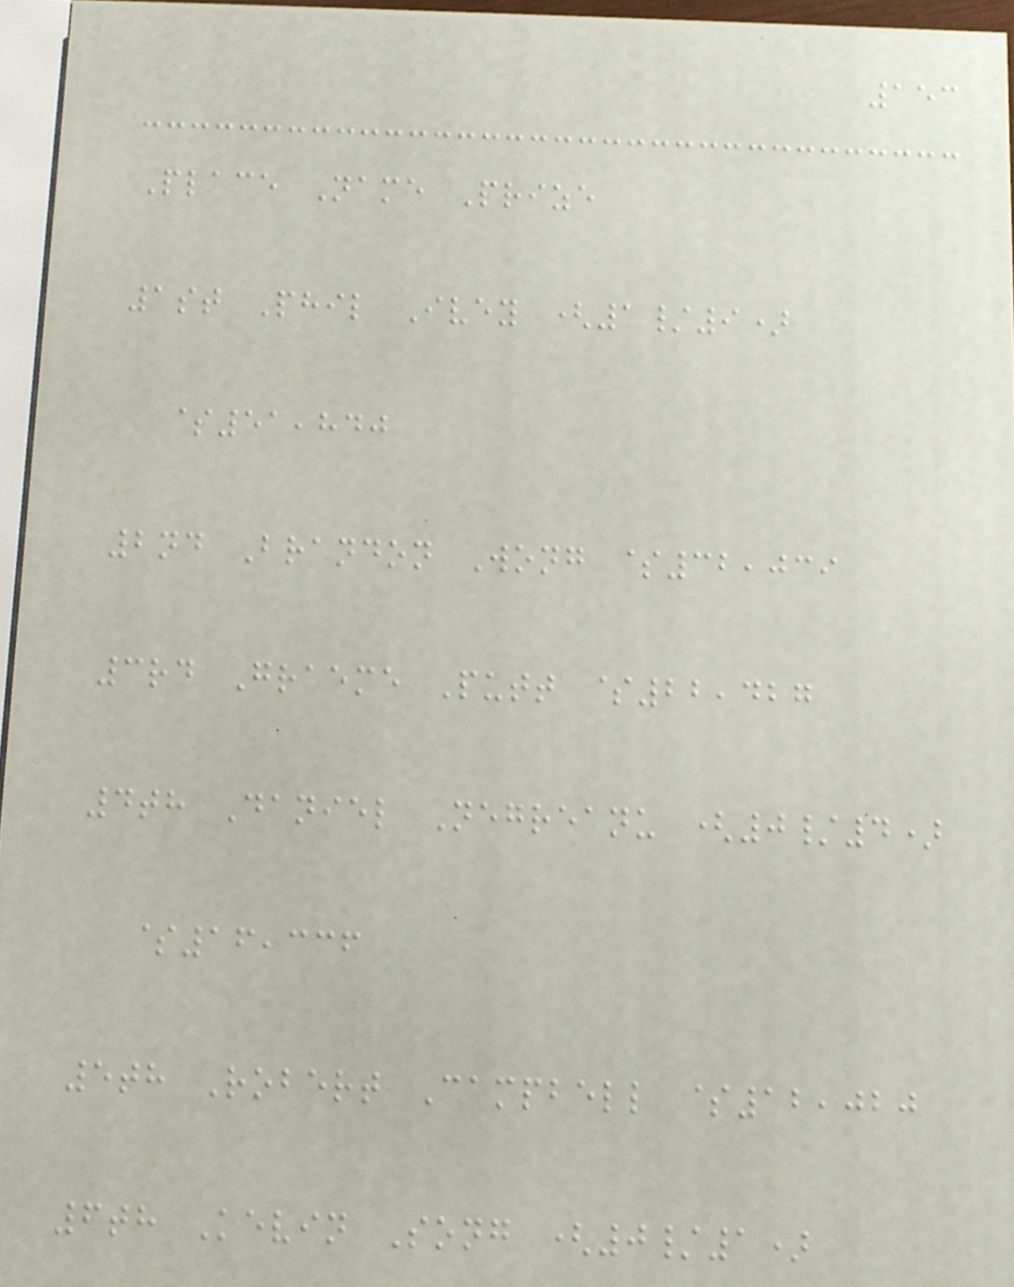153
Place Name Prize
1st Phil Ivey (1/9)
$51,840
2nd Brandon Wong $32,039
3rd Graeme Putt $22,427
4th Daniel Negreanu (0/4)
$16,336
5th Robert Campbell $12,020
6th Kevin Song (0/1)
